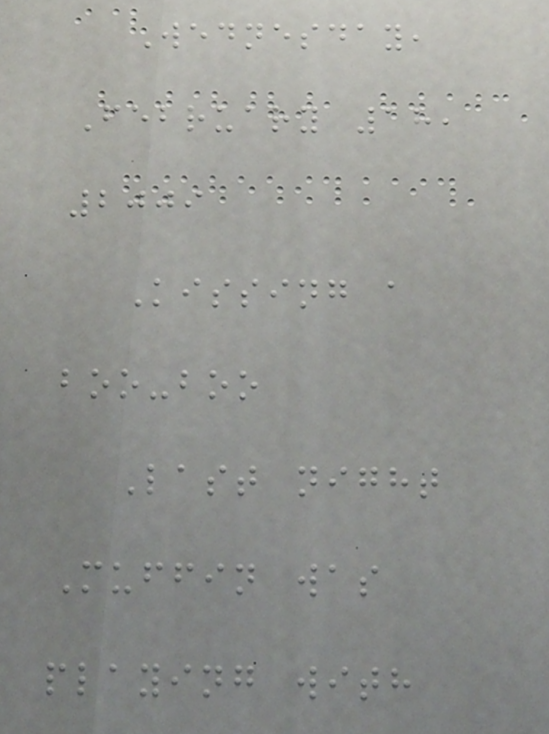Wednesday,
February 18,
2009
Kissing a
boo-boo
Last night
Muffin was
playing with
